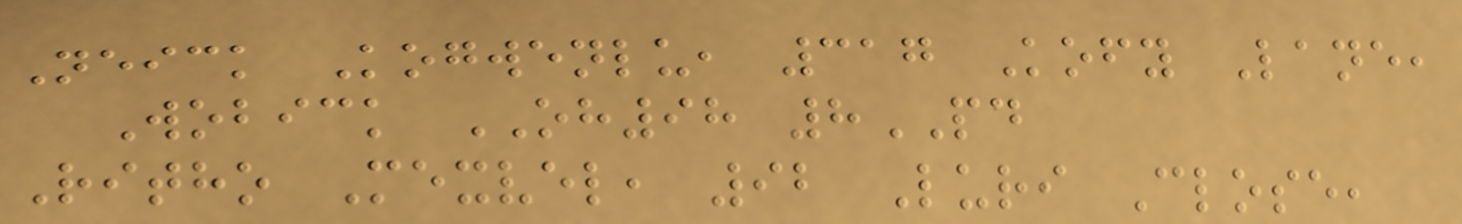Neick Kogwenlu, 317 Kofy Lane,
Wobick OH98 8PD
Ritho Mexvel, 92 Luri Close,
